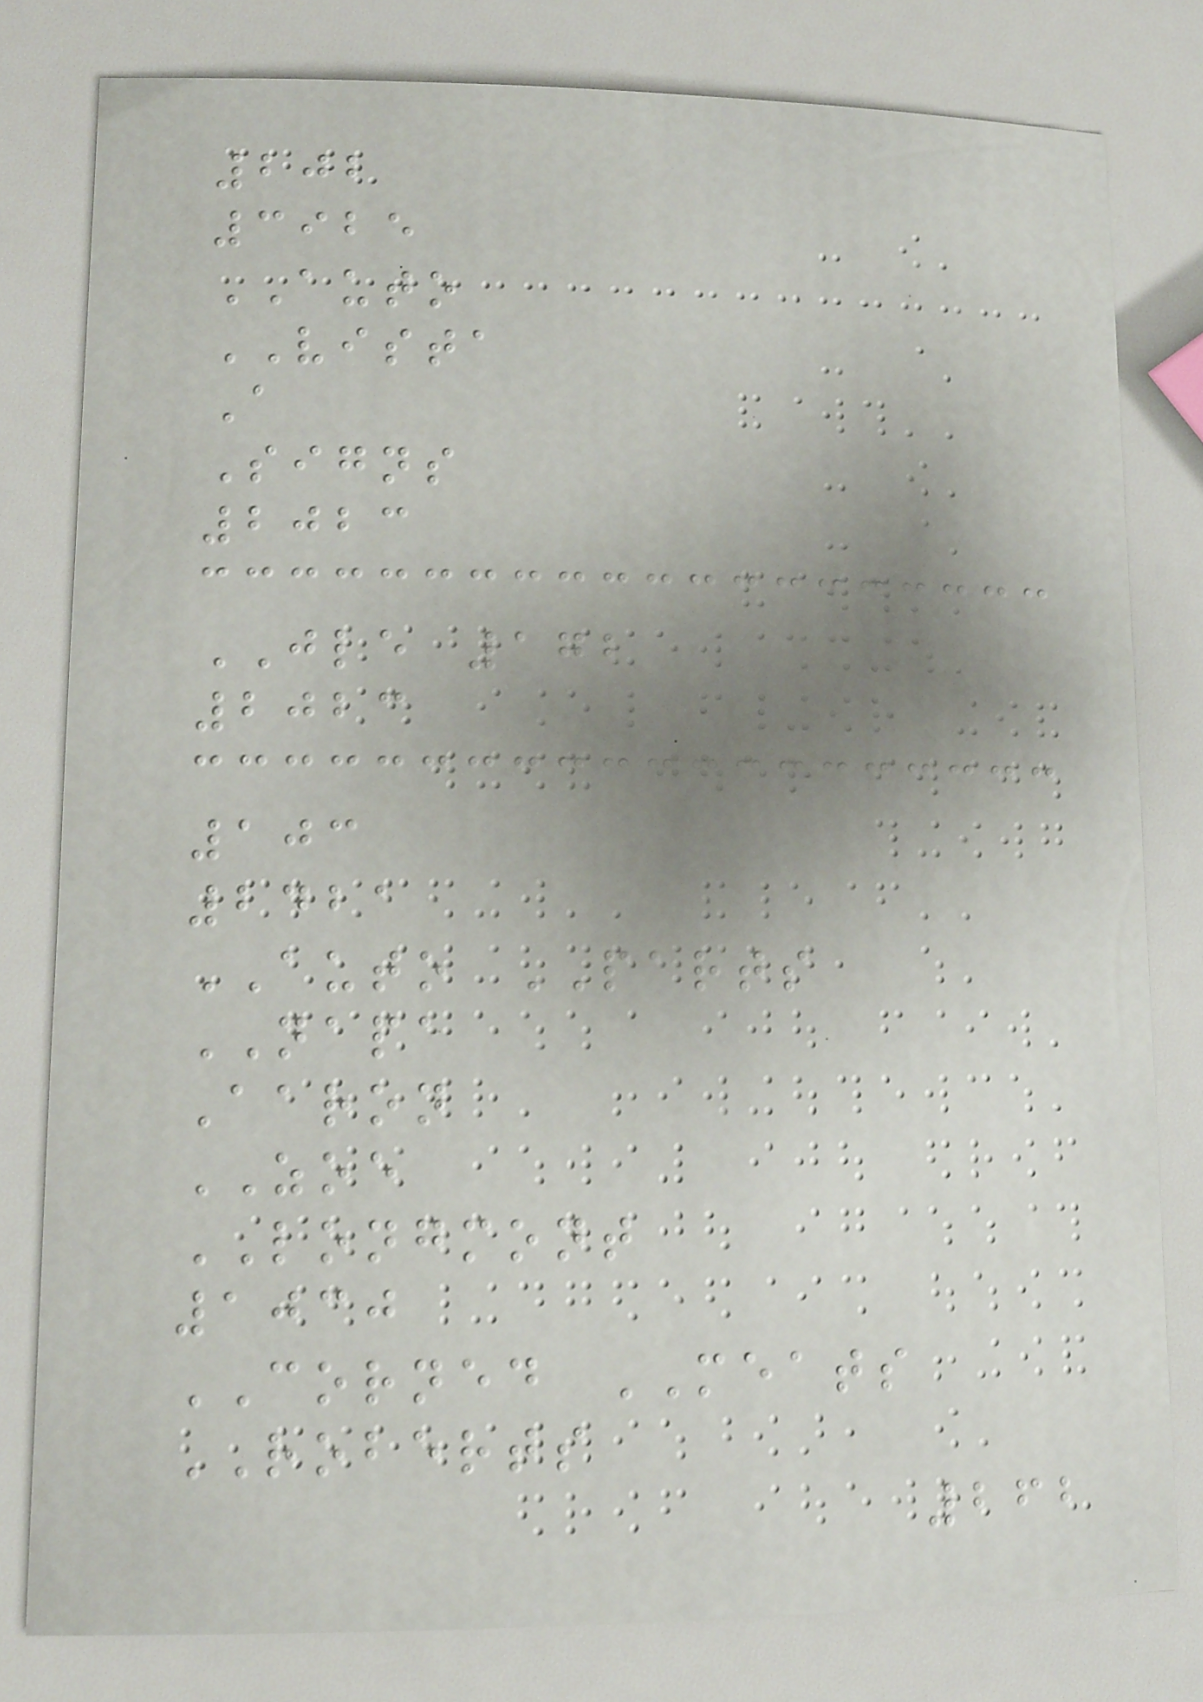202
3925
AUTO
VISTA
A
Signs
2023
JLE 172
2023
103
2421
AUTO PARTS
NAPA
Aaron
ZOE
LONGMONT
1030
CORNED MEATS
ROBERTS
262
